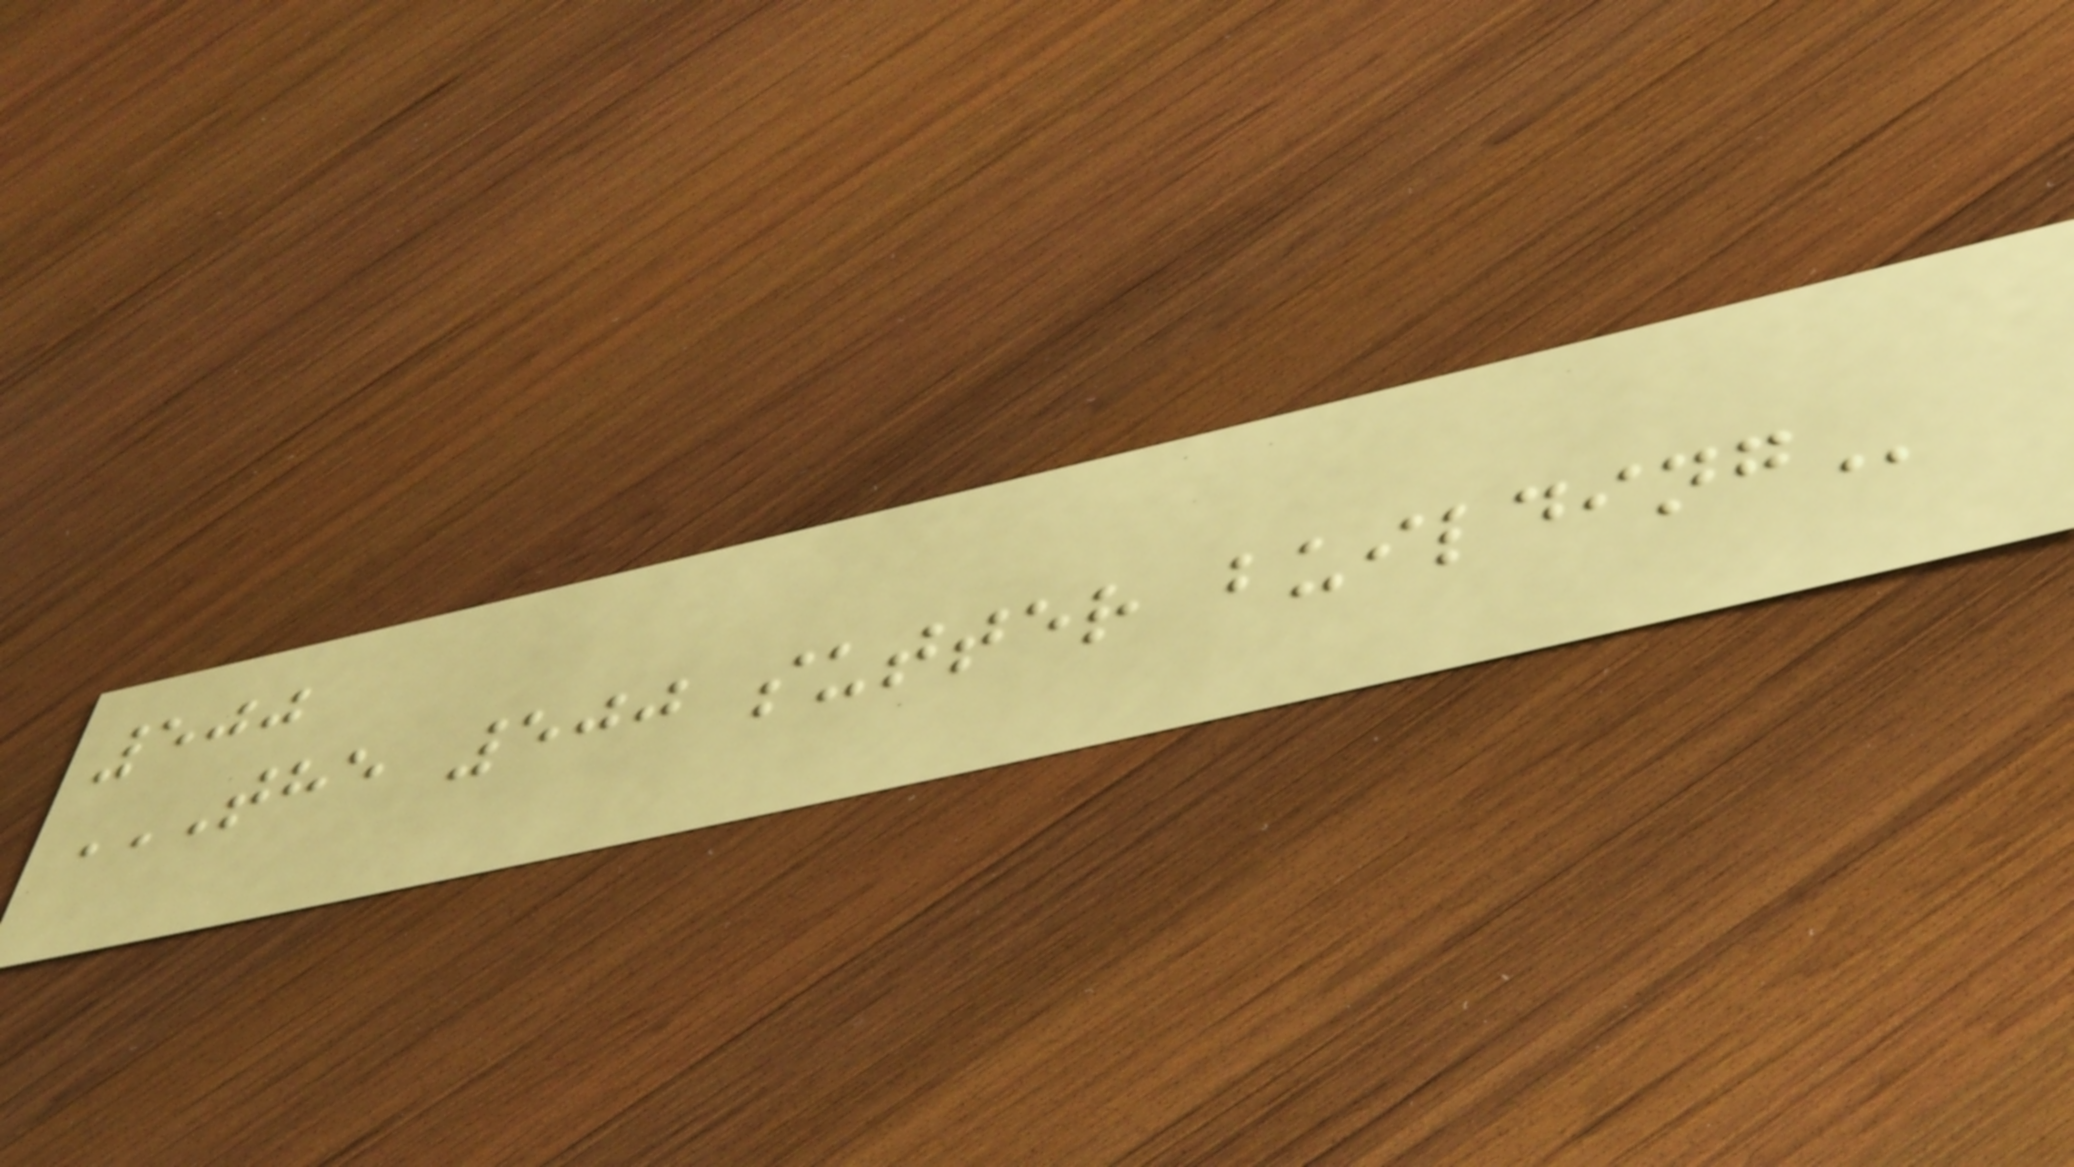500
THE 500 SUTTER BUILDING
